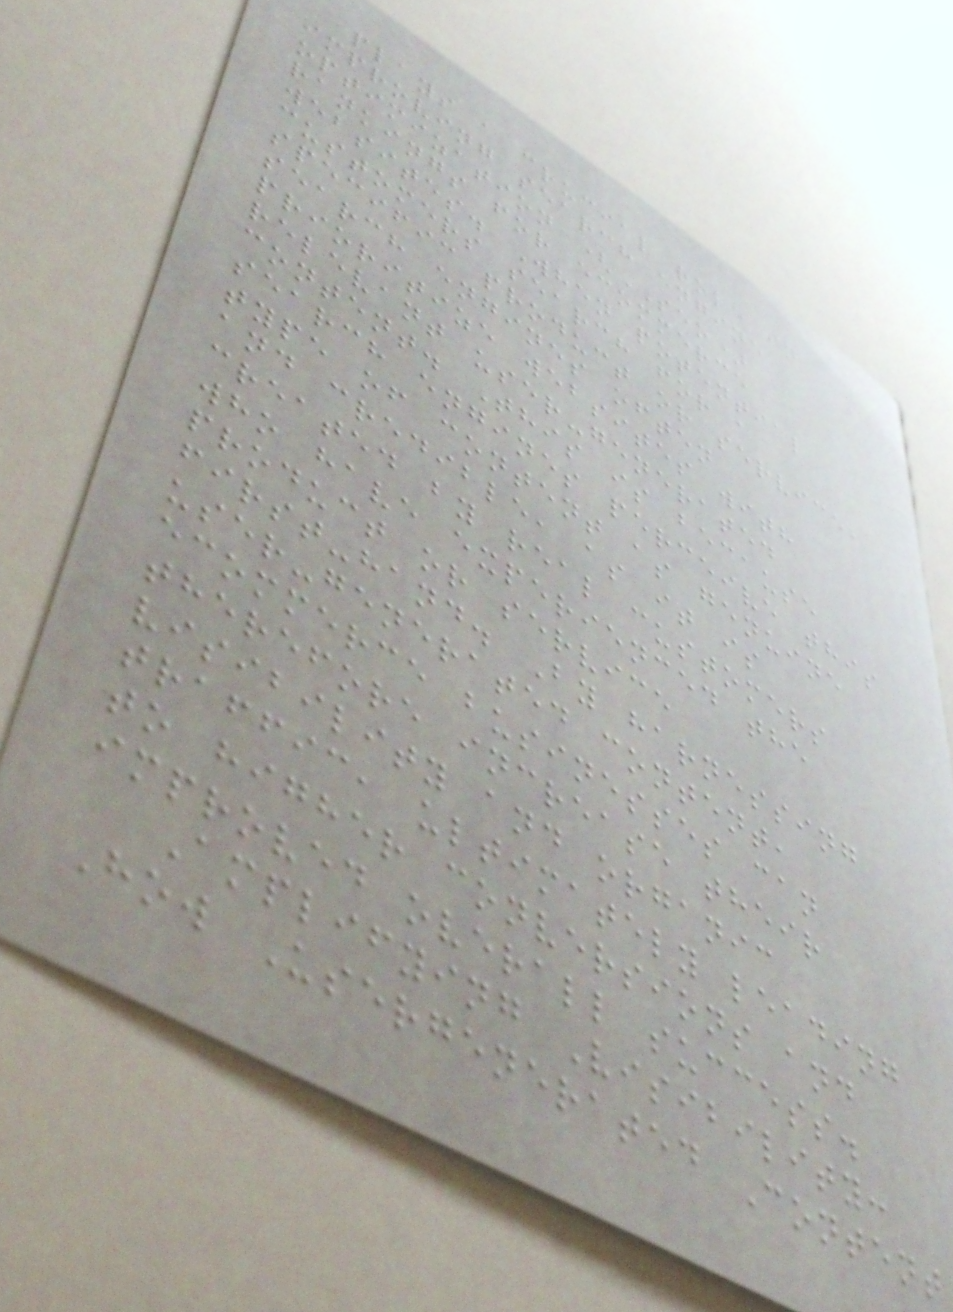plays a crucial role in
improving search engine
optimization (SEO)
rankings for ecommerce
websites. When potential
customers search for a
specific product or service,
search engines often
prioritize websites with
relevant user-generated
content. This is because
search engines perceive this
type of content as genuine
and credible, as it is
created by real customers
who have experienced the
product or service
first-hand. By harnessing
user-generated content,
ecommerce businesses can
therefore increase their
visibility and organic
traffic, ultimately leading
to higher conversions and
improved overall success.
Amplifying Visibility:
How Usergenerated Content
